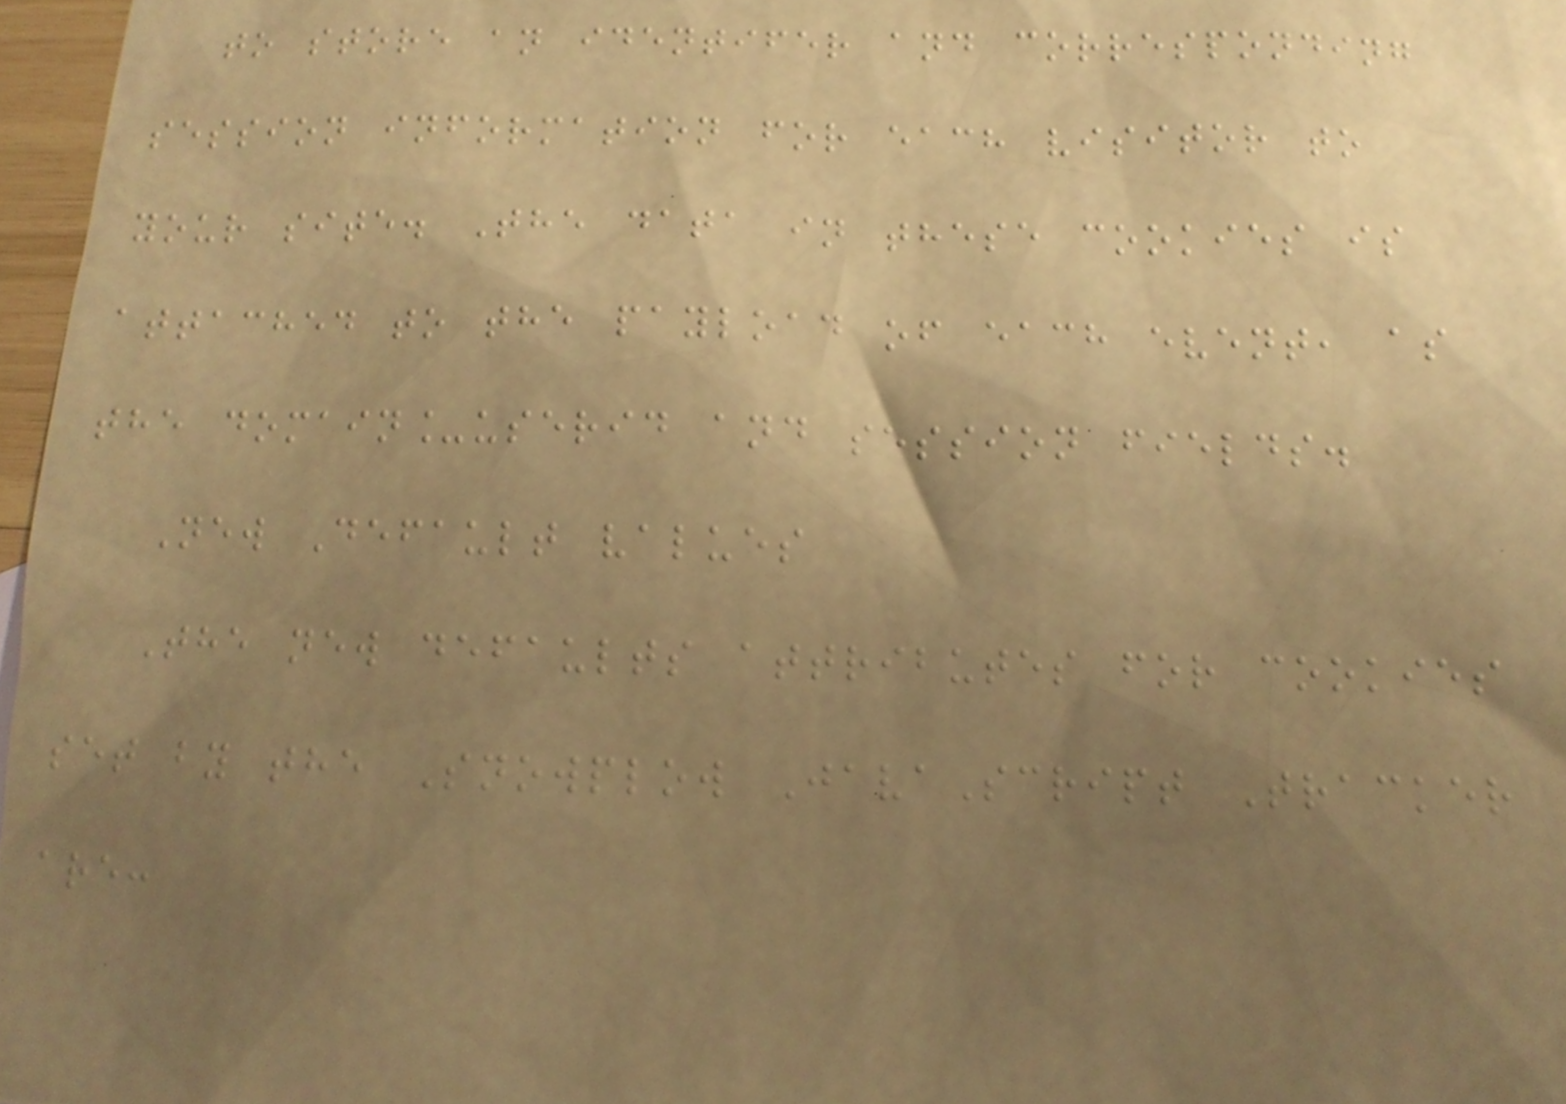to store an identifer and corresponding
session information for each visitor to
your site. The data in these cookies is
attached to the payload of each event, as
the domain_userid and session fields.
New Default values
The new defaults attributes for cookies
set by the Snowplow JavaScript Tracker
are:
